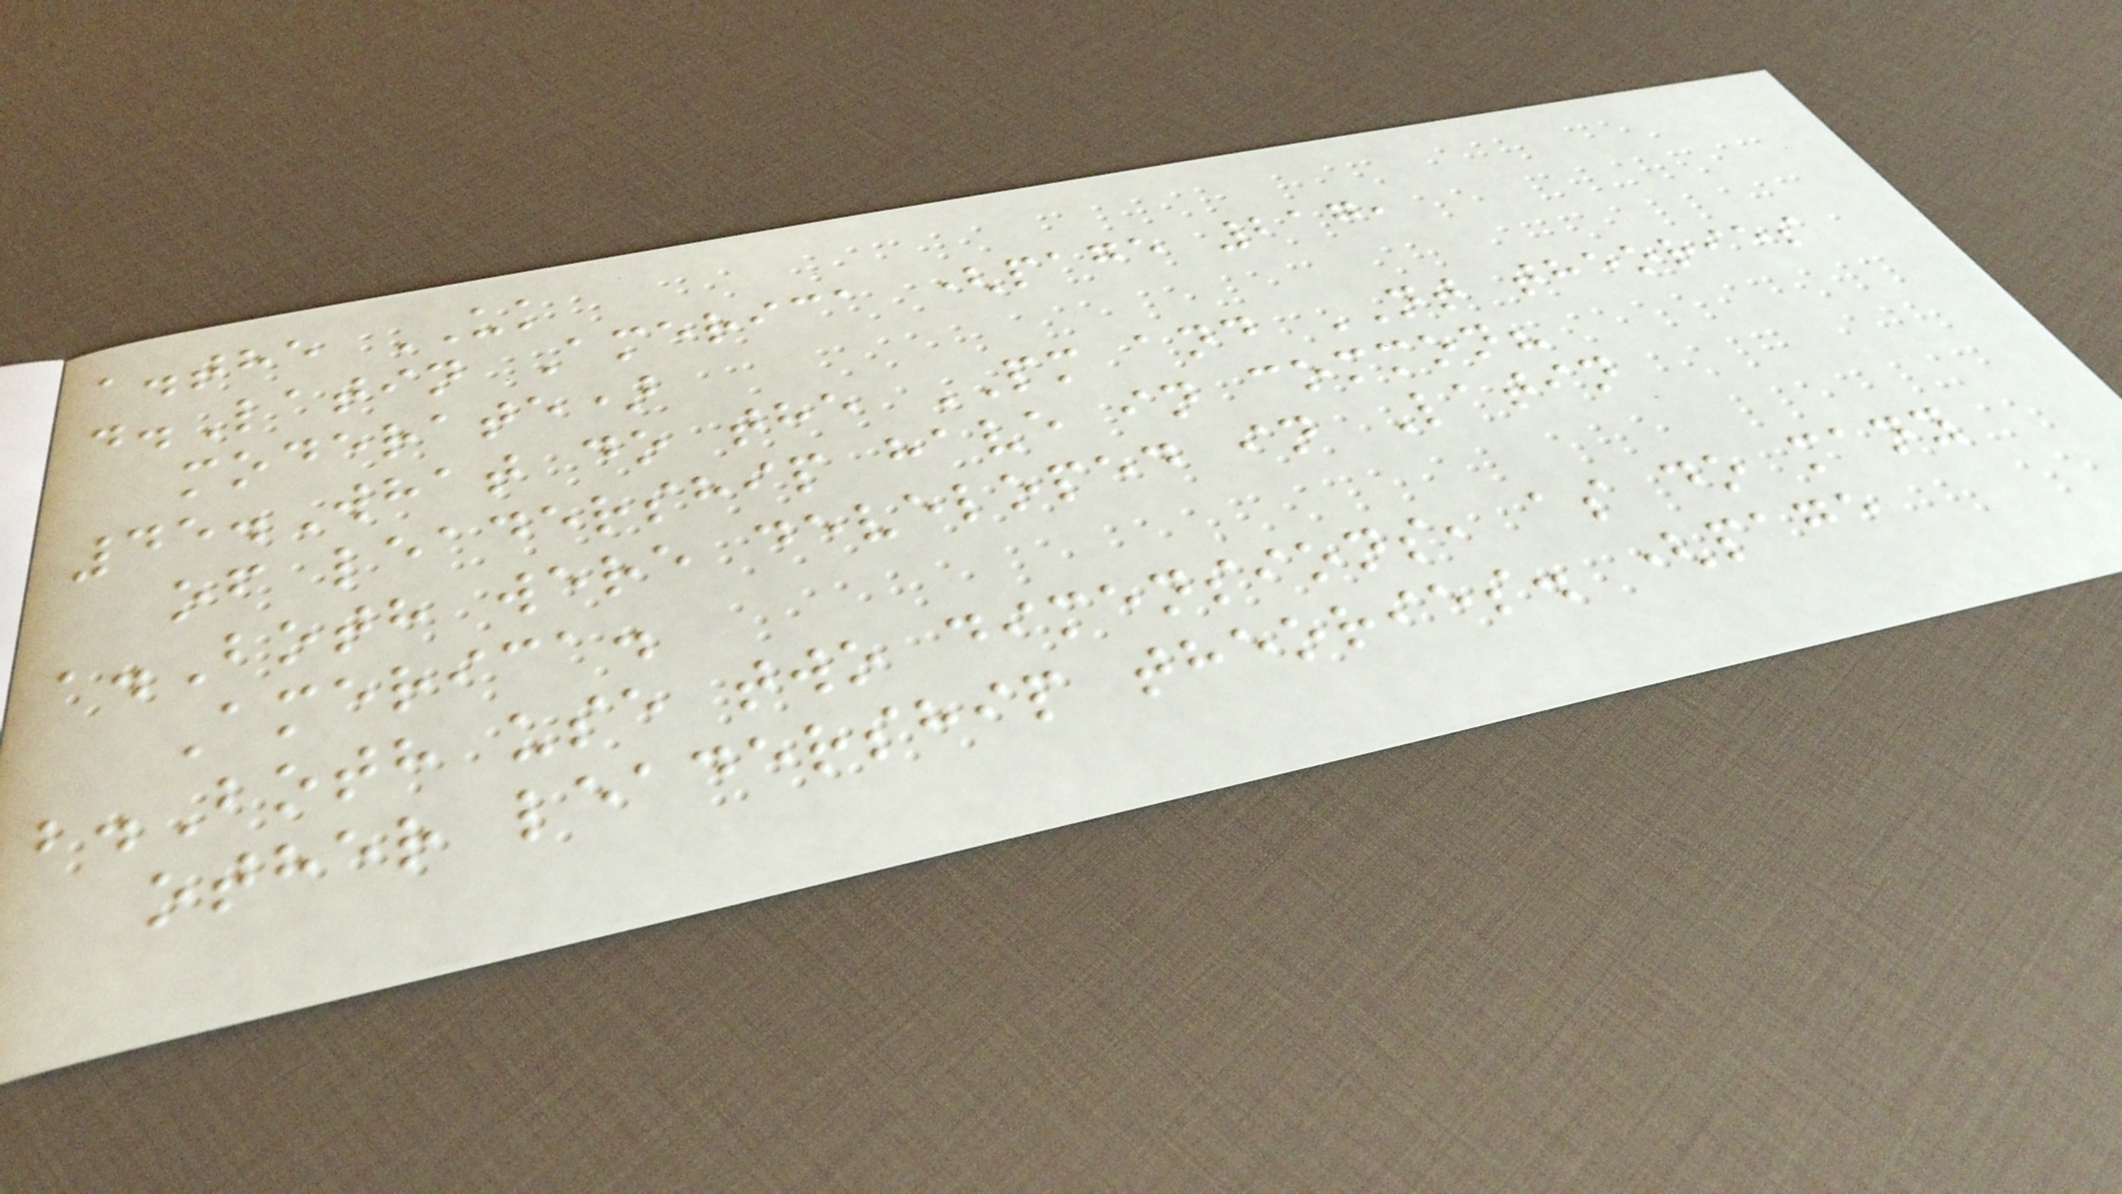a.the UK
d.Latin America (page 217,
moderate)
45.What do the PM and NT theories
of leadership have in common?
a.Both were developed in Latin
America.
b.Both use two dimensions, as do many
other leadership theories. (page
